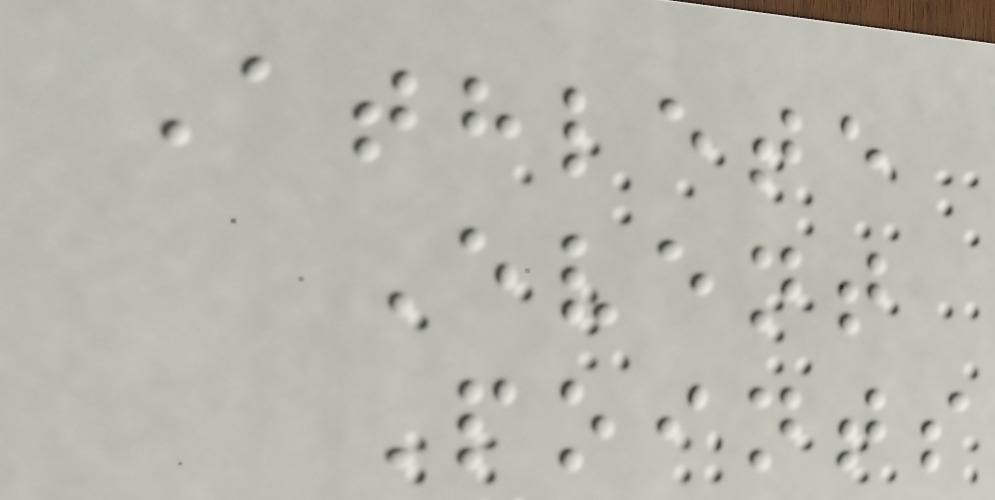Athlete
Event
Points
